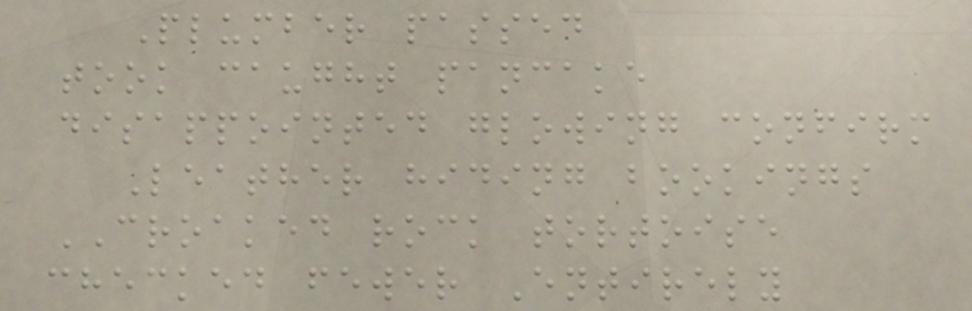Plumber passed
took caught pancake
disappointed glowing confirm
Leather hiding bookings
CROAKED rock tortoise
checked fewer Entirely
